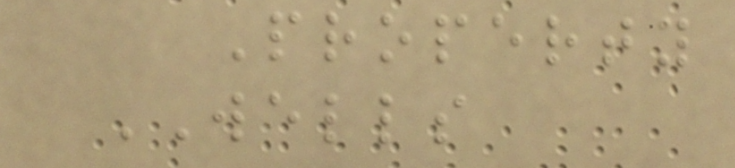Property
WELLS
